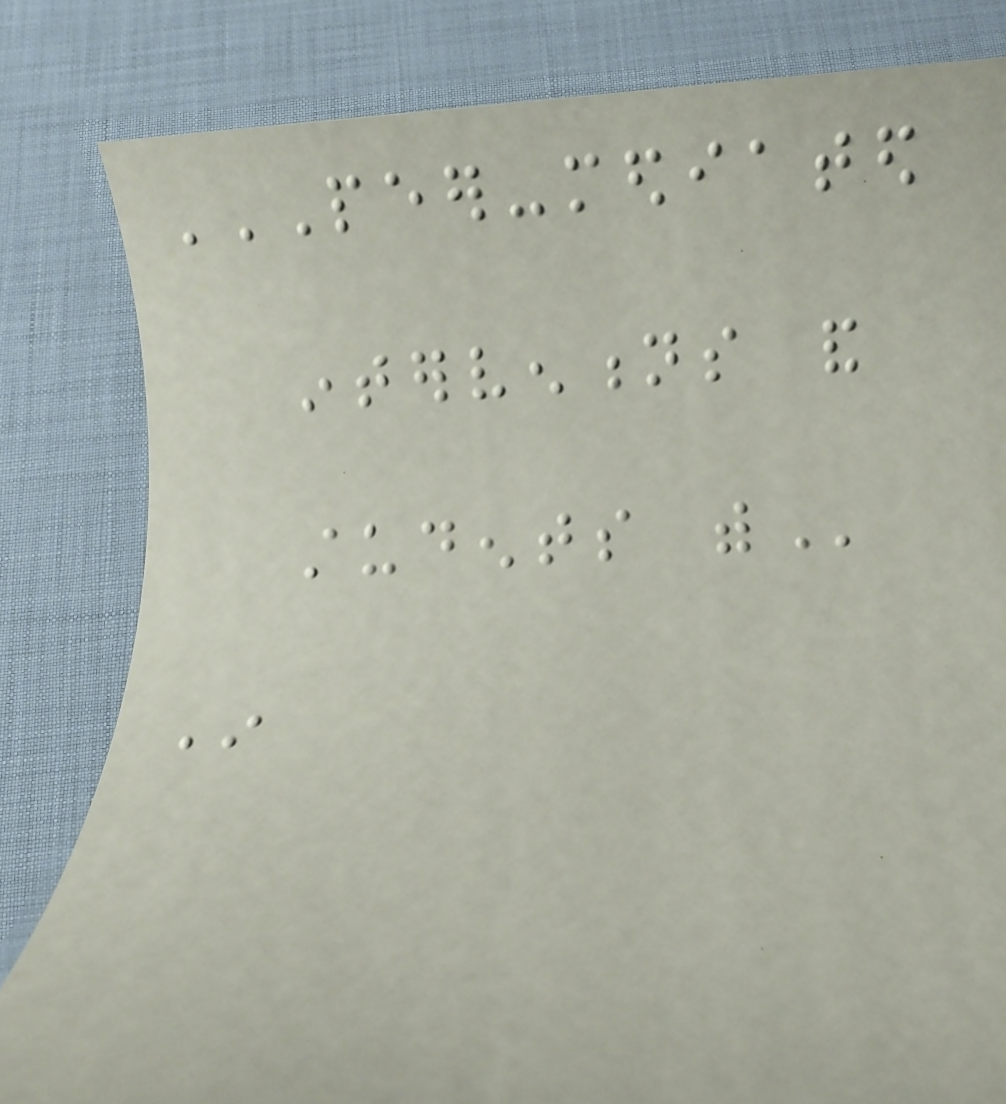PEER-MEDIATED
INTERVENTIONS AND
STUDENTS WITH
In
